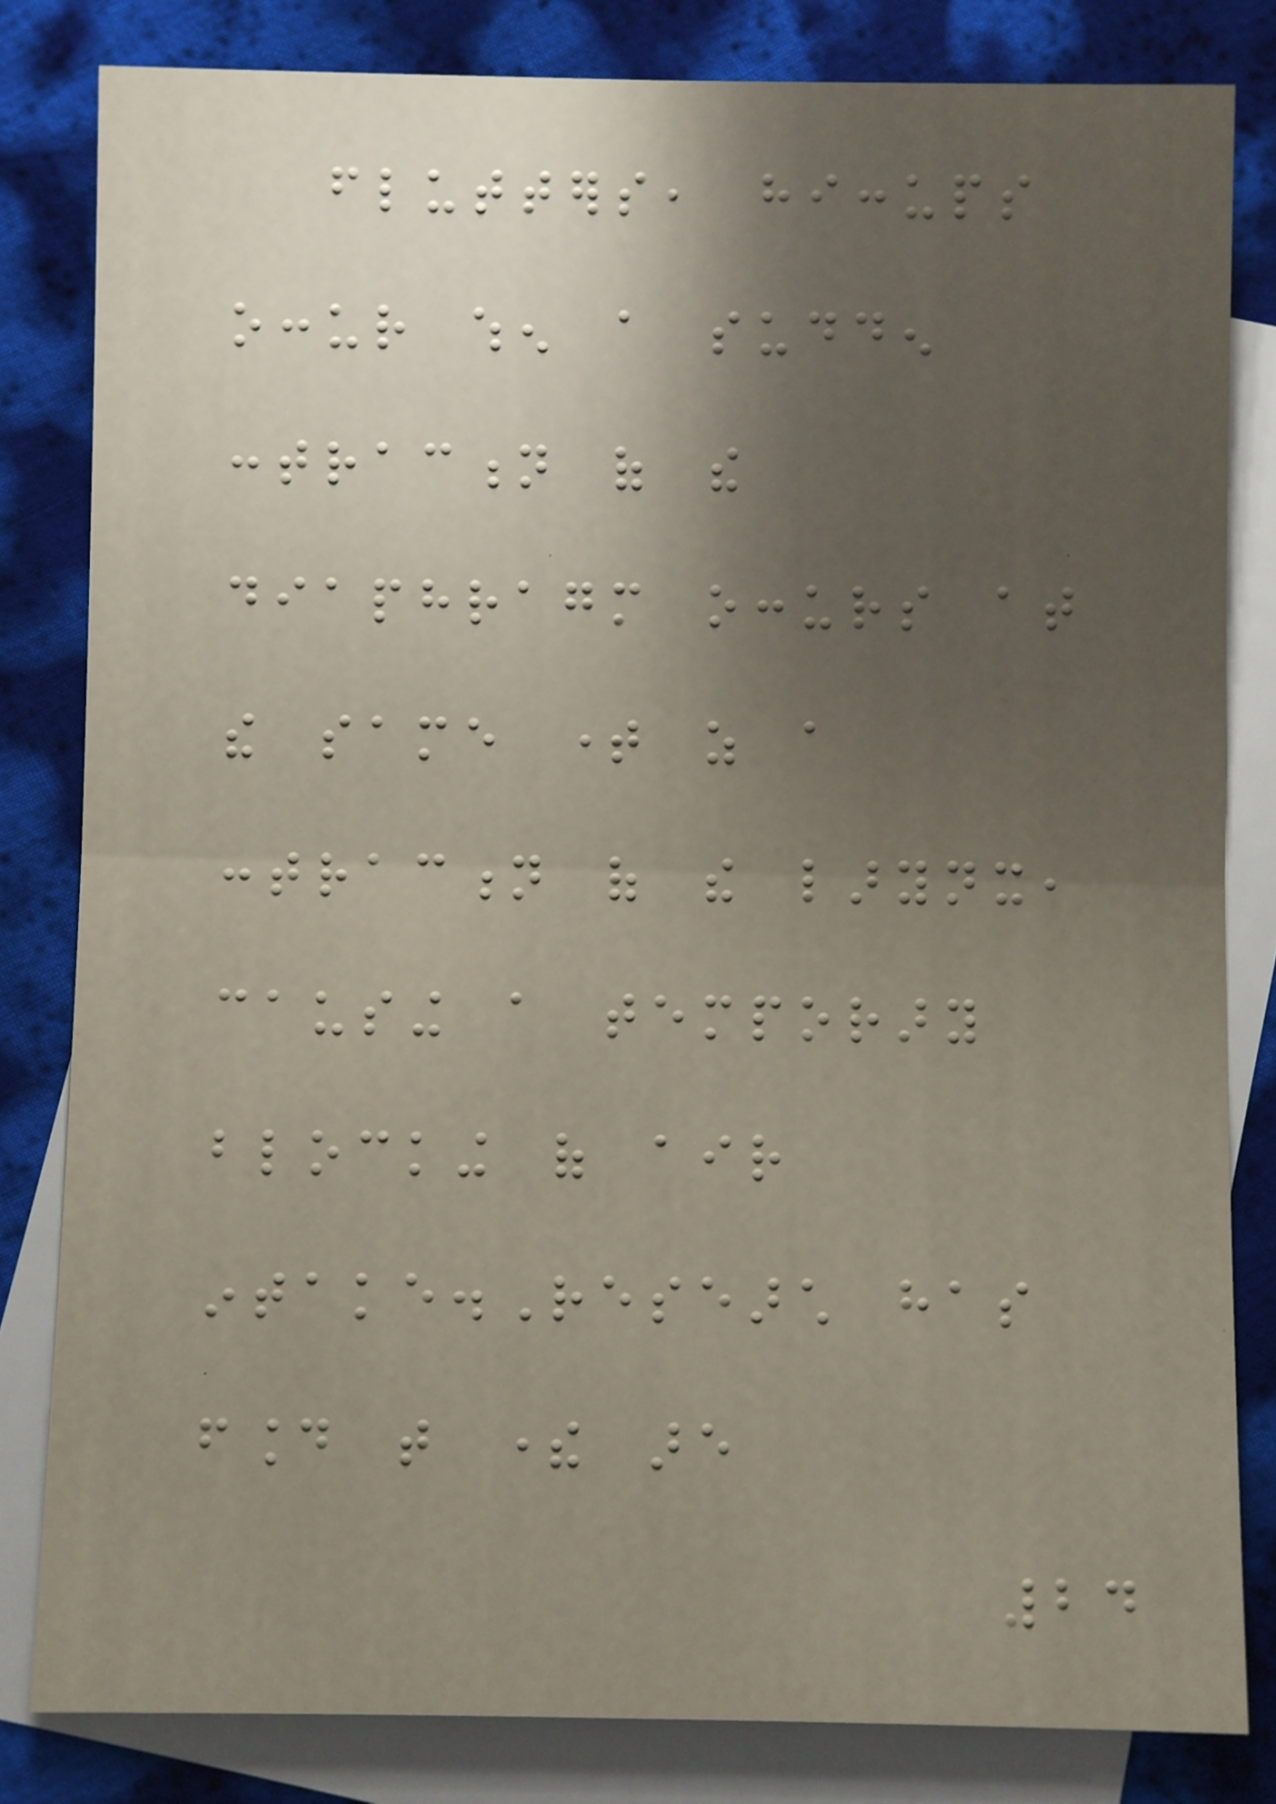flutters, hiccups
occur when a sudden
contraction of the
diaphragm occurs at
the same time as a
contraction of the larynx,
causing a temporary
blocking of air
intake.Research has
found that there are
24
